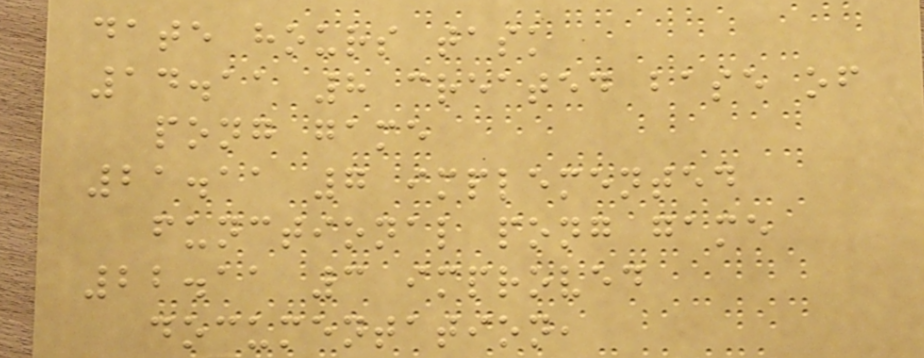date hours task
14.11 8 created base of
pong game
21.11 7 implemented
functional pong game
22.11 3 improved
documentation,
